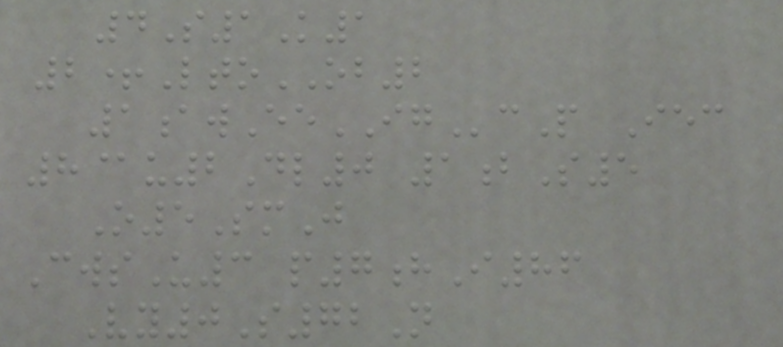4S1K1
2+LtoOB2
1awEeIGcP Iec
8@u2Dl0 1bS5
O5SmJ
CwsU3 p7hI86
Vy0S72N
